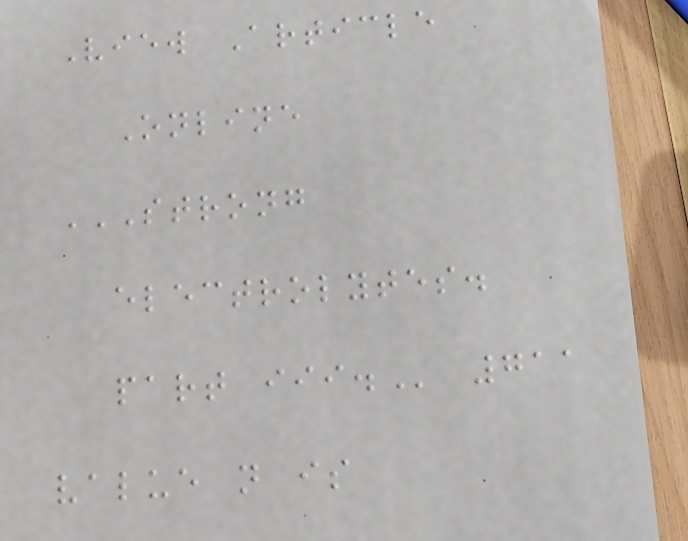View Article
Online
STRONG
ELECTROLYTES.
PART III. 711
value n is
